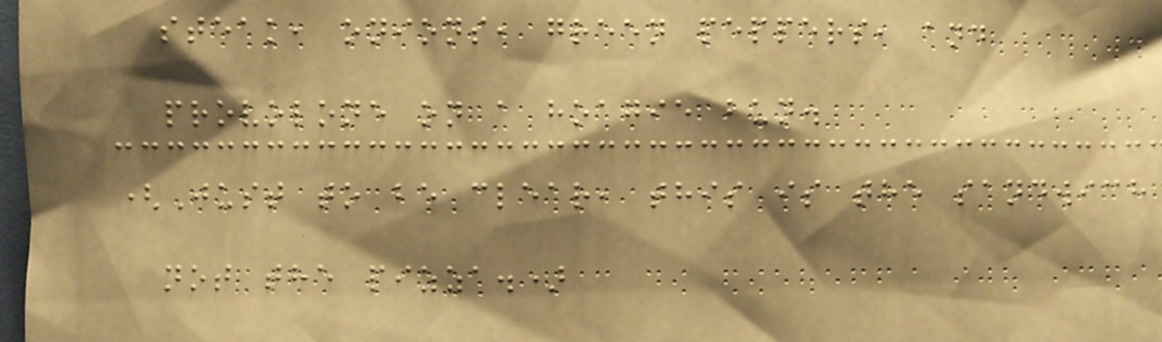steak, onions, green peppers, and
provolone on a hoagie bun.
(Just to be clear, this is the sandwich
not the pizza.)
